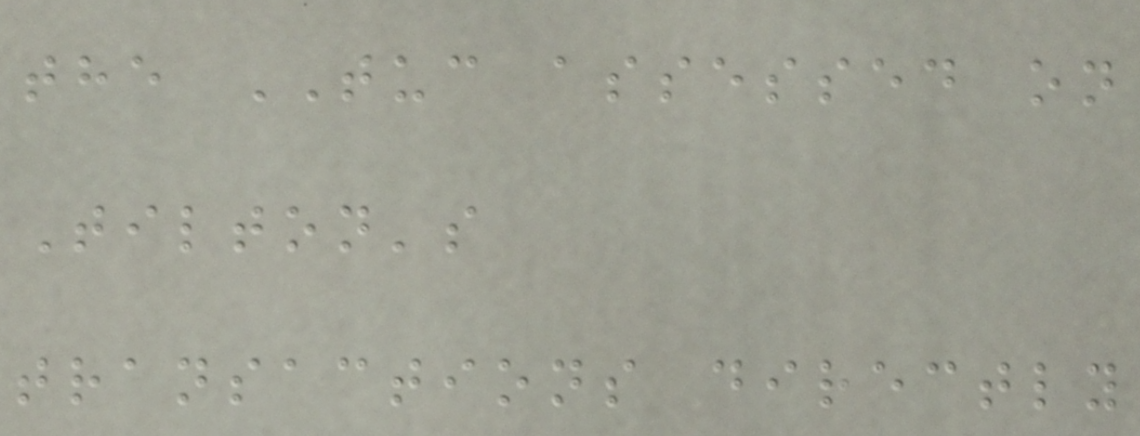the TUC assessed on
Tilton's
transactions directly
